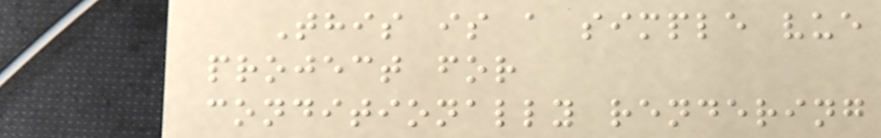This is a simple vue
project for
conditionally rendering
